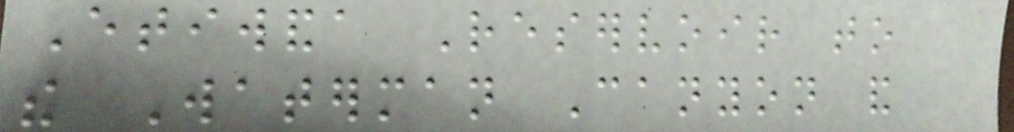Etiwanda Reservoir to
the Waterman Canyon and
